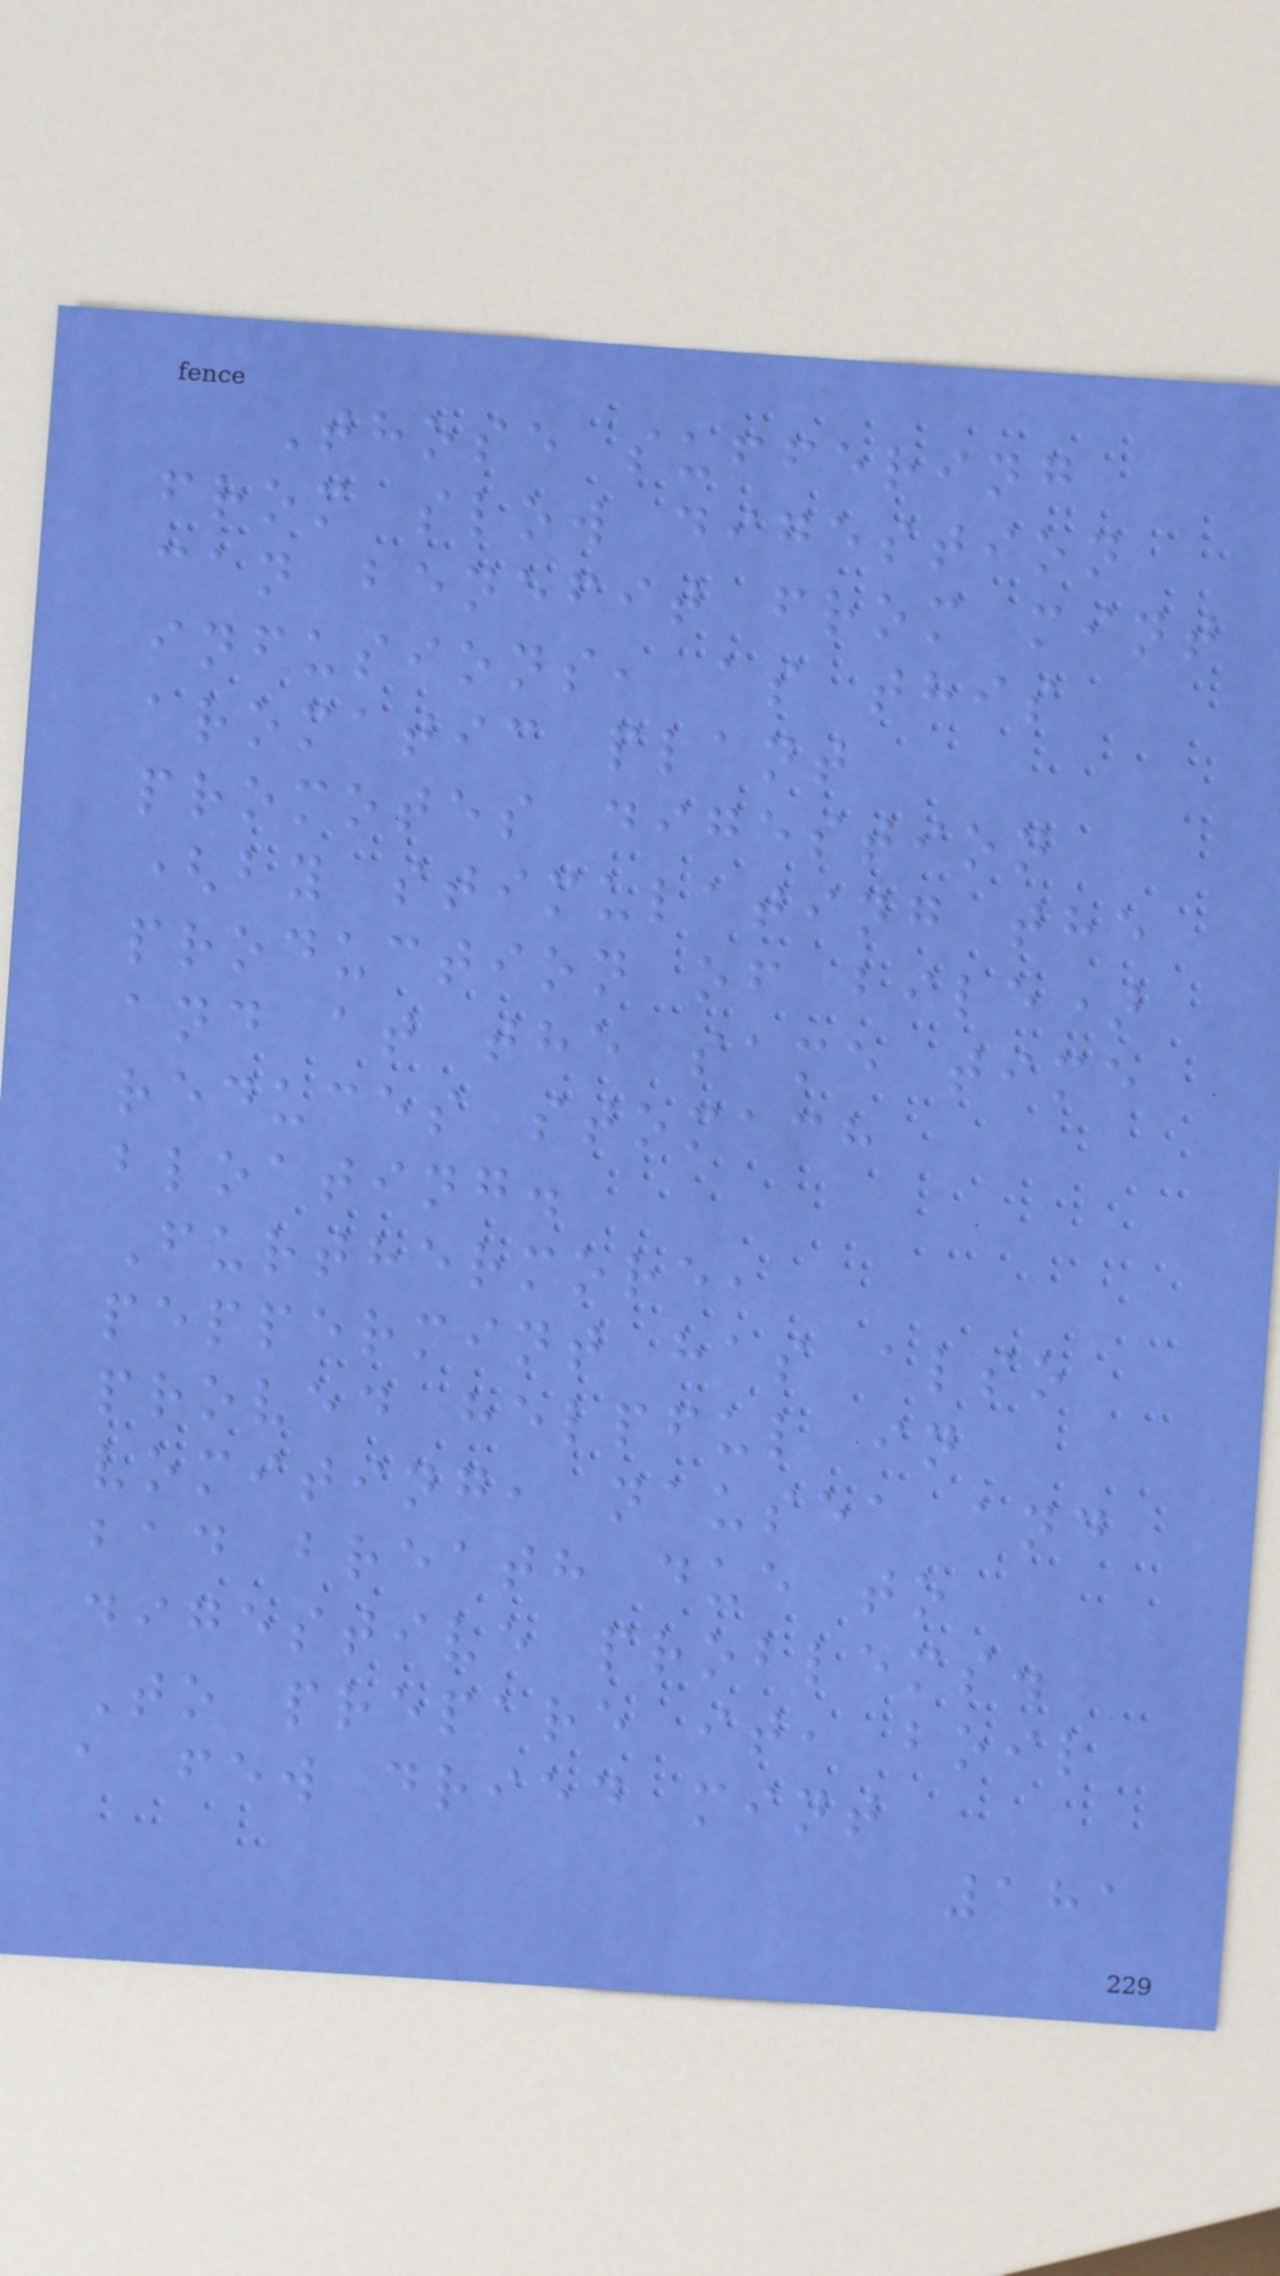Those suffering
from slow digestion
can benefit from mint
infusions, as this
aromatic plant
promotes digestion
(by stimulating the
production of bile)
and at the same time
reduces stomach
bloating.
Furthermore,
peppermint has also
proved helpful in
vomiting, nausea and
bad breath due to
digestive problems.
To prepare it, boil
a few dried mint
181
